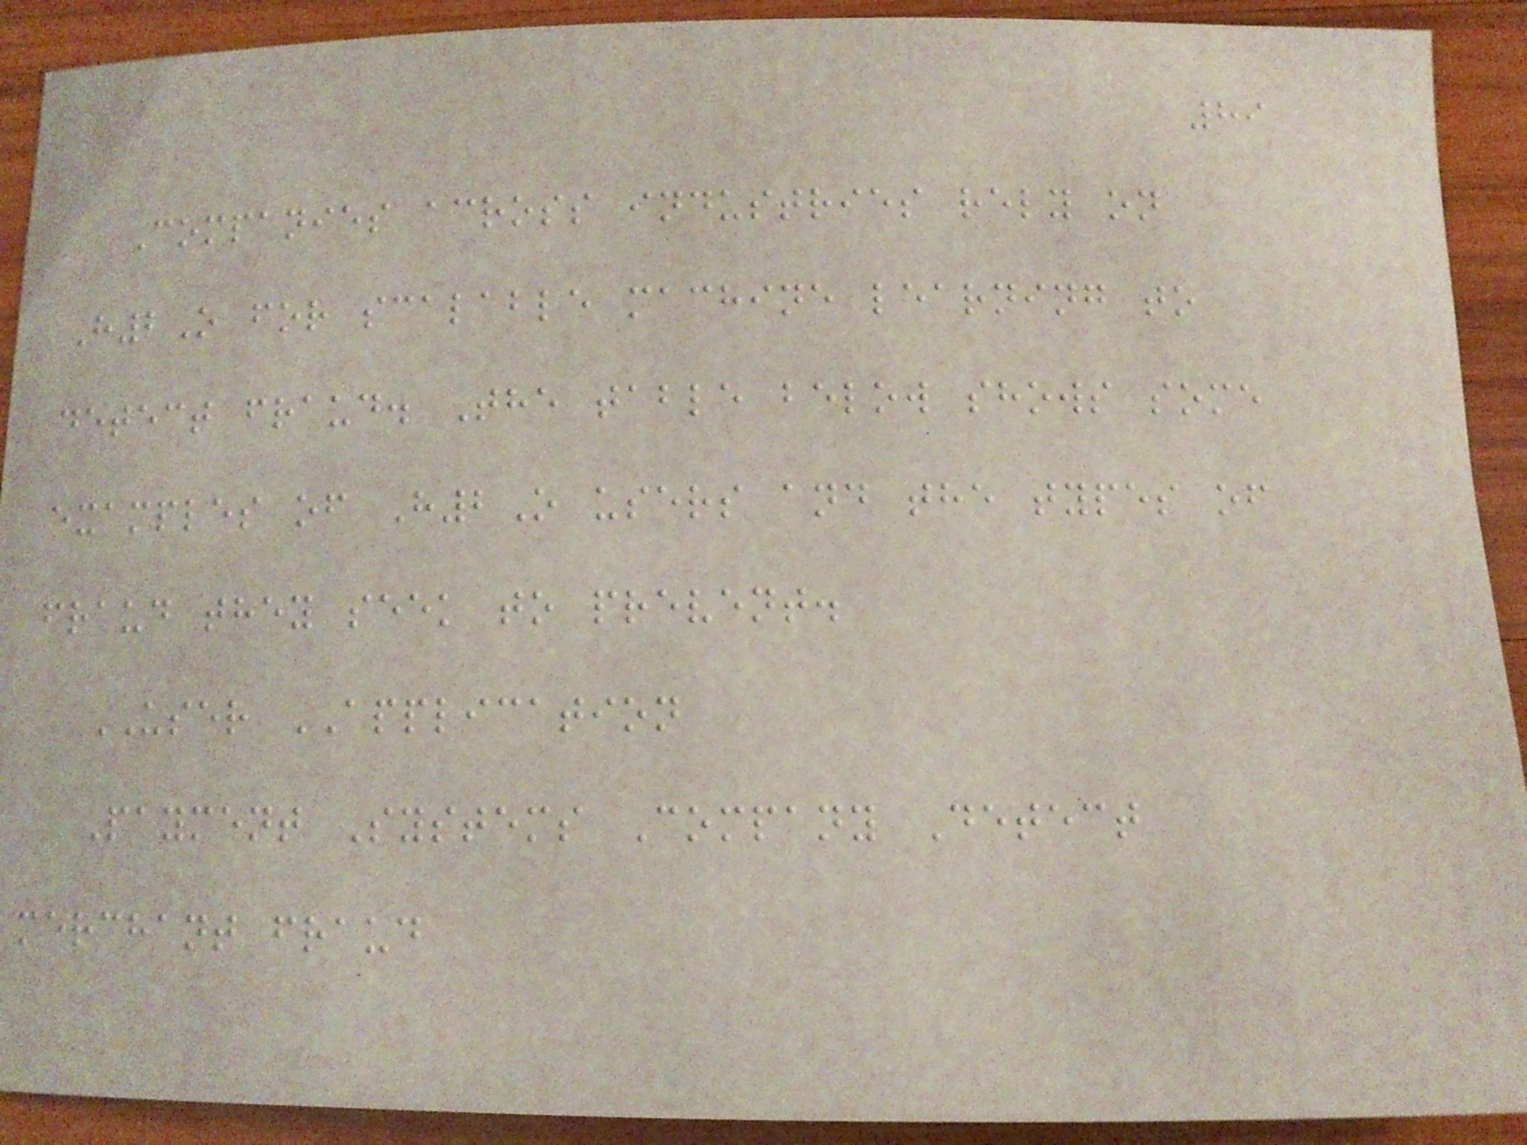89
Companies across industries rely on
H2O for scalable machine learning to
detect fraud. The table below shows some
examples of H2O users and the types of
fraud they seek to prevent.
USER APPLICATION
Payment Systems Company Detect
merchant fraud
